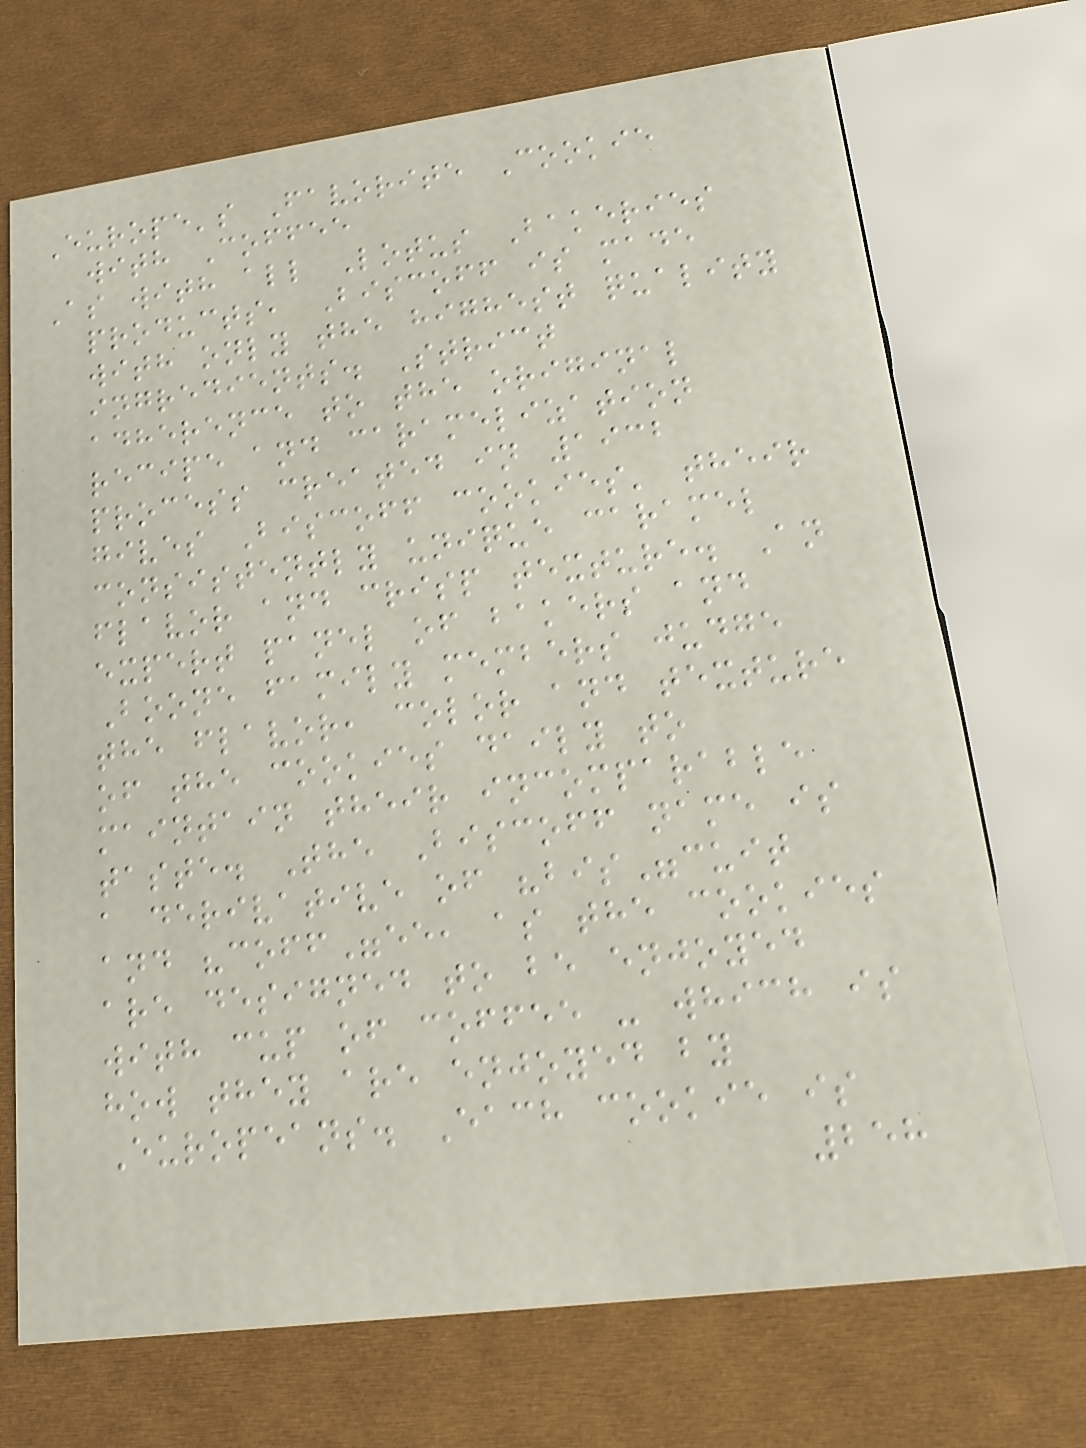Europe's Favorite Cookie
with Coffee
As with all Lotus Bakeries
products, Biscoff is made
with only the highest quality
ingredients. Strict
adherence to the original
recipe and caramelization
process created in 1932
gives Biscoff cookies' their
consistently unique caramel
flavor and crisp texture. An
expert panel of bakers and
Boone family members judge
the flavor, color and texture
of the cookies daily to
maintain their incomparable
taste. The Biscoff name is
a derivative of "bis"cuit
and "coff"ee, as the cookies
are designed to be enjoyed
with cup of coffee - which is
how they are enjoyed by
Europeans. Each cookie is
258
